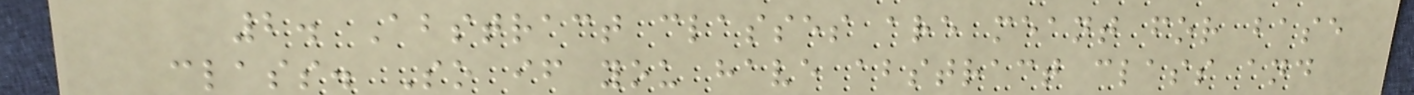2. Abstract classes are meant for base
class. So if you have abstract class and
